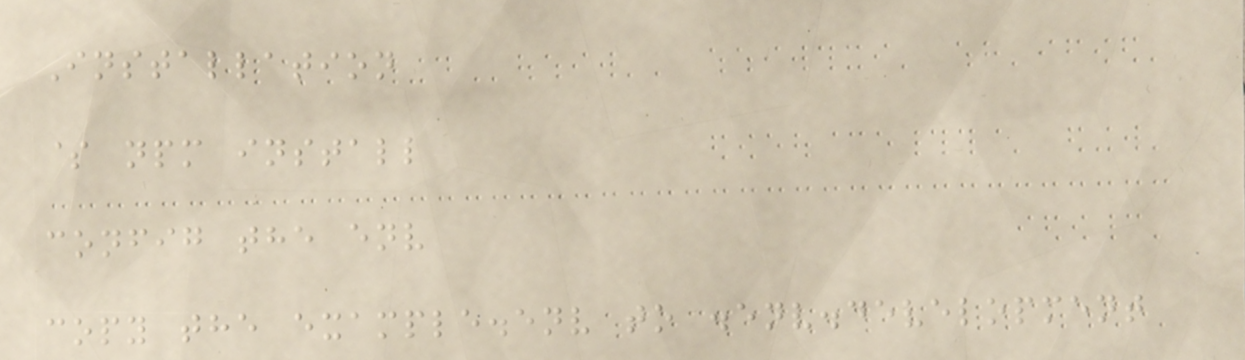Installation
$ npm install
config the env
copy the example.env to .env.development
